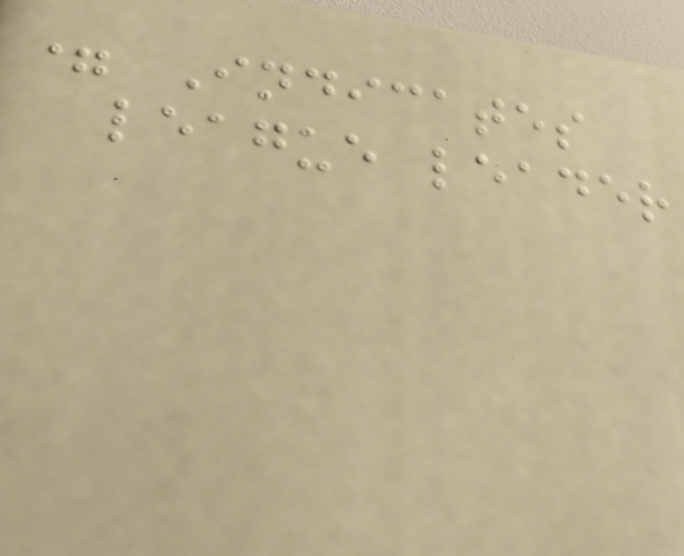= Indicates
league leader
